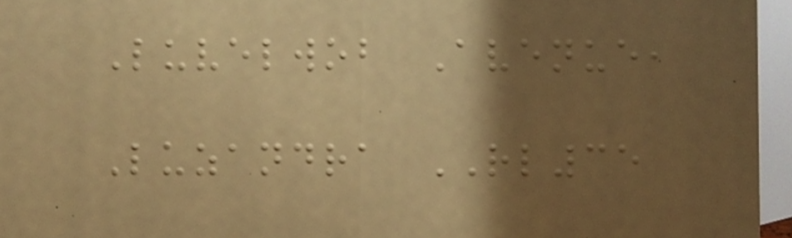Luvelwob Avenue,
Luzandra RL35
